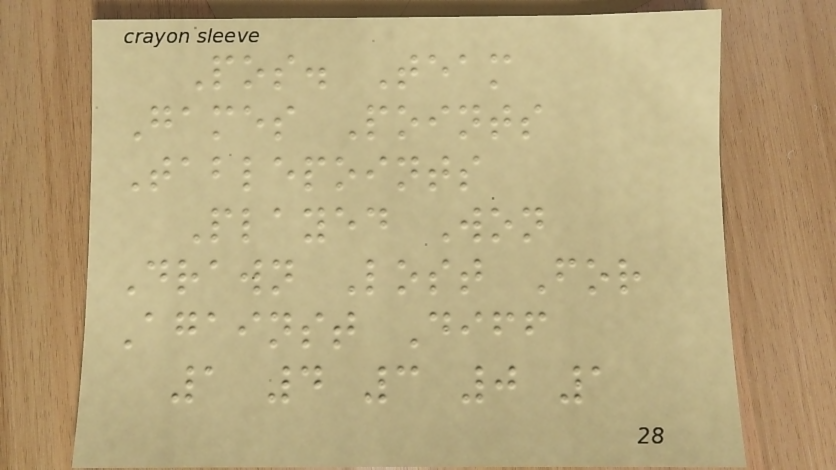Pos. Team
Games Points
Tablepoints
Played Won
Drawn Lost For
Against Diff
1 4 3 0 1
